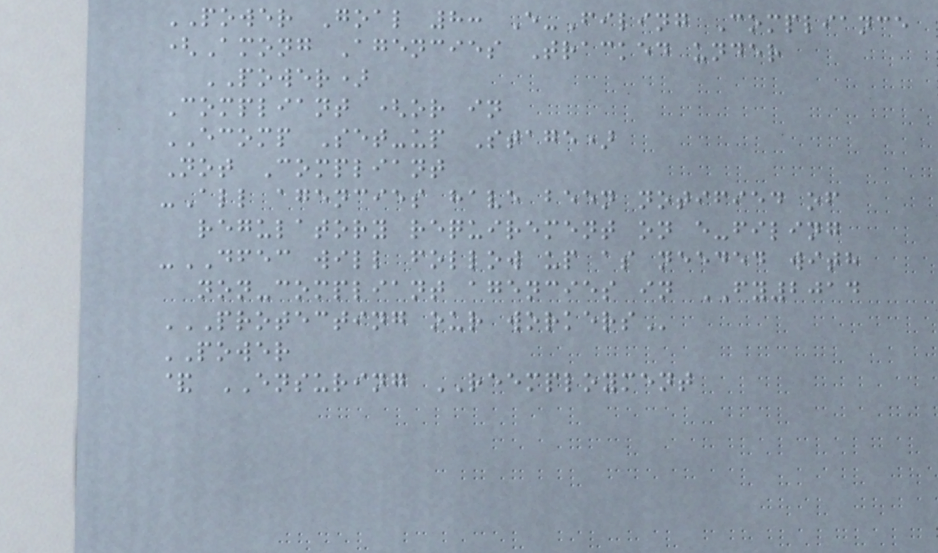POWER Goal 8: E-Filing Compliance
(Among Agencies Tracked under
POWER)
Compliant (or in
ECOMP Set-up Stage)
Not Compliant
-All agencies have been notified of
regulatory requirement on e-filing
-DFEC will follow up as needed with
non-compliant agencies in FY2014
PROTECTING OUR WORKERS
POWER
& ENSURING REEMPLOYMENT
